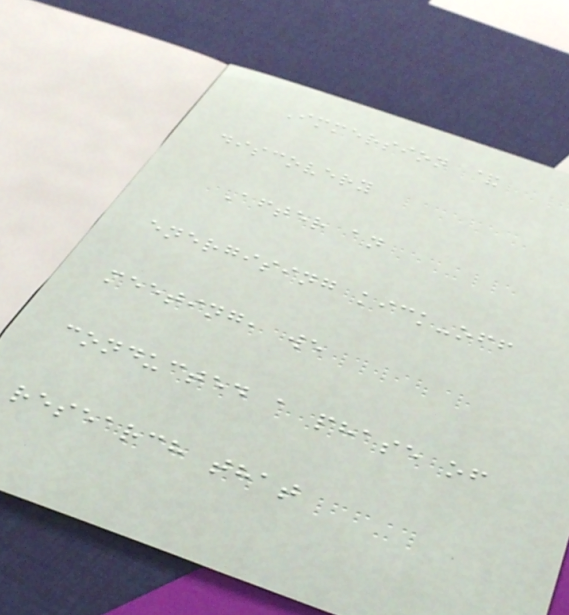Immersion &
discovery
After an
energising kick-off
meeting, we
conducted a phase of
research that
